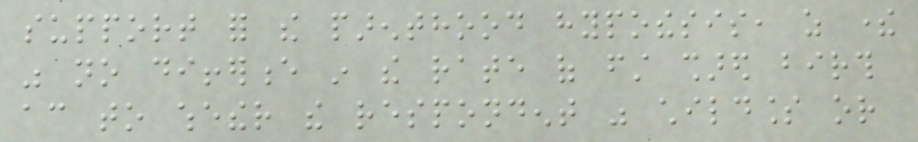support for the parenthood hypothesis, as there
was no difference in the rate of first shared birth
according to whether the respondent was childless or
